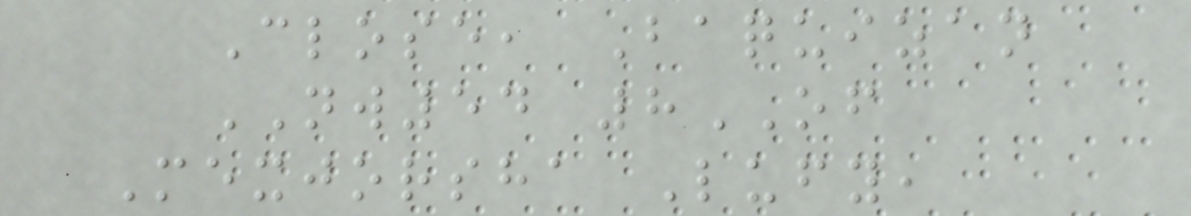Close, Baquizan
NW54 8OF
Mexjorsha Lufy,
